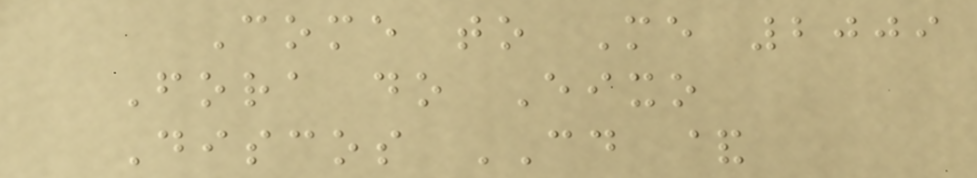Come to Me 2009
Fora do Eixo
Discos CD &
